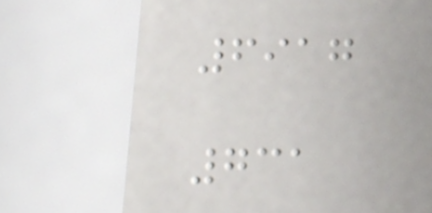6917
731
